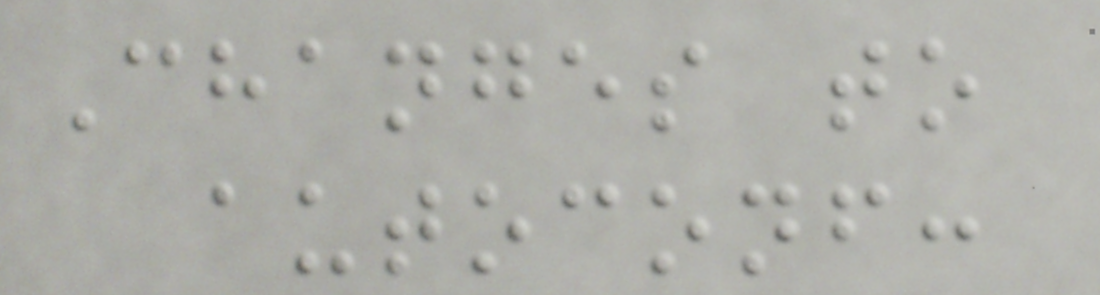Changes to
autoconf:
